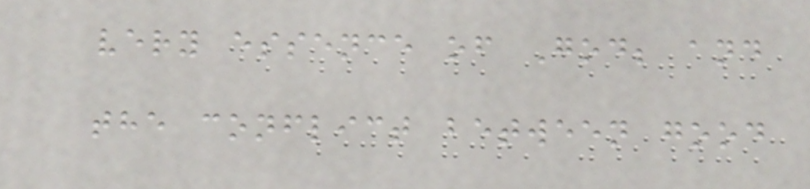very essence of God; and
the conflict between good
